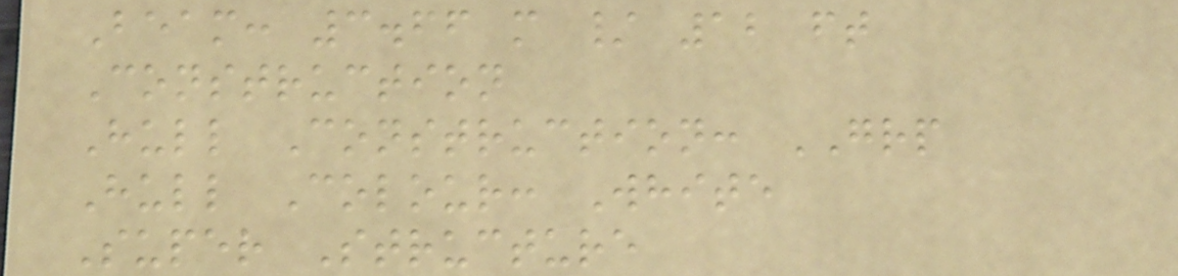Beam: 3.66 m / 12 ft
Construction
Hull Construction: GRP
Hull Colour: White
Super Structure
